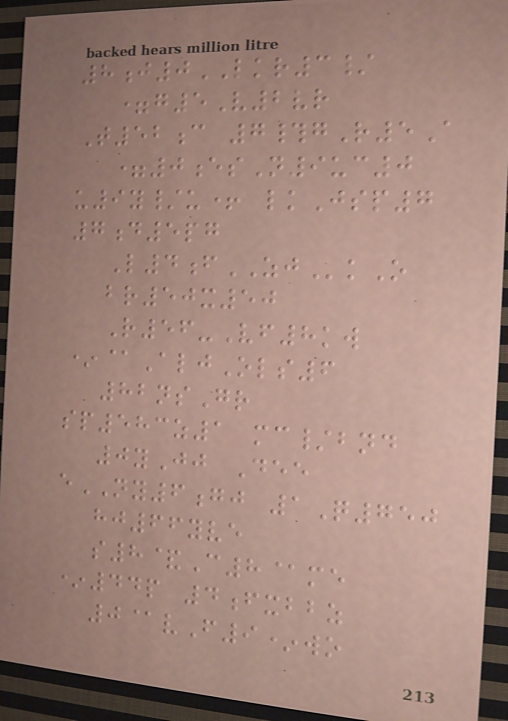8j0LKR3/
=g5V2vr
T52c 7#gR5A
=0esN9uc0
u9y/u+ lkJsp7
7d5pg
L4fZJkO
br50x50
R56-Vf8kw
*@AljOls6
82nsGr
sp583z1 mc/bnd
0yJj Dee
eNY6gj 1Q750
hj66yve
s8&C8@me
*44p 4fxbbz
0@vF9*wo
